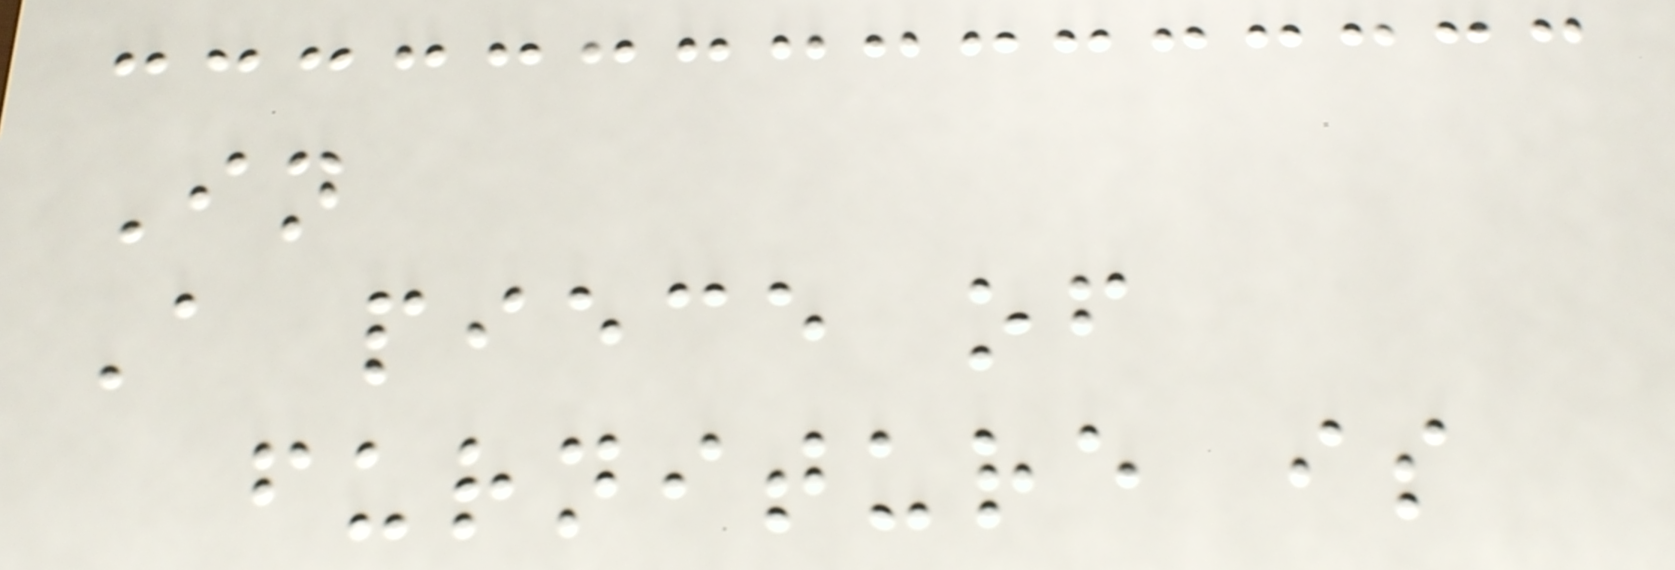In
A piece of
furniture is
